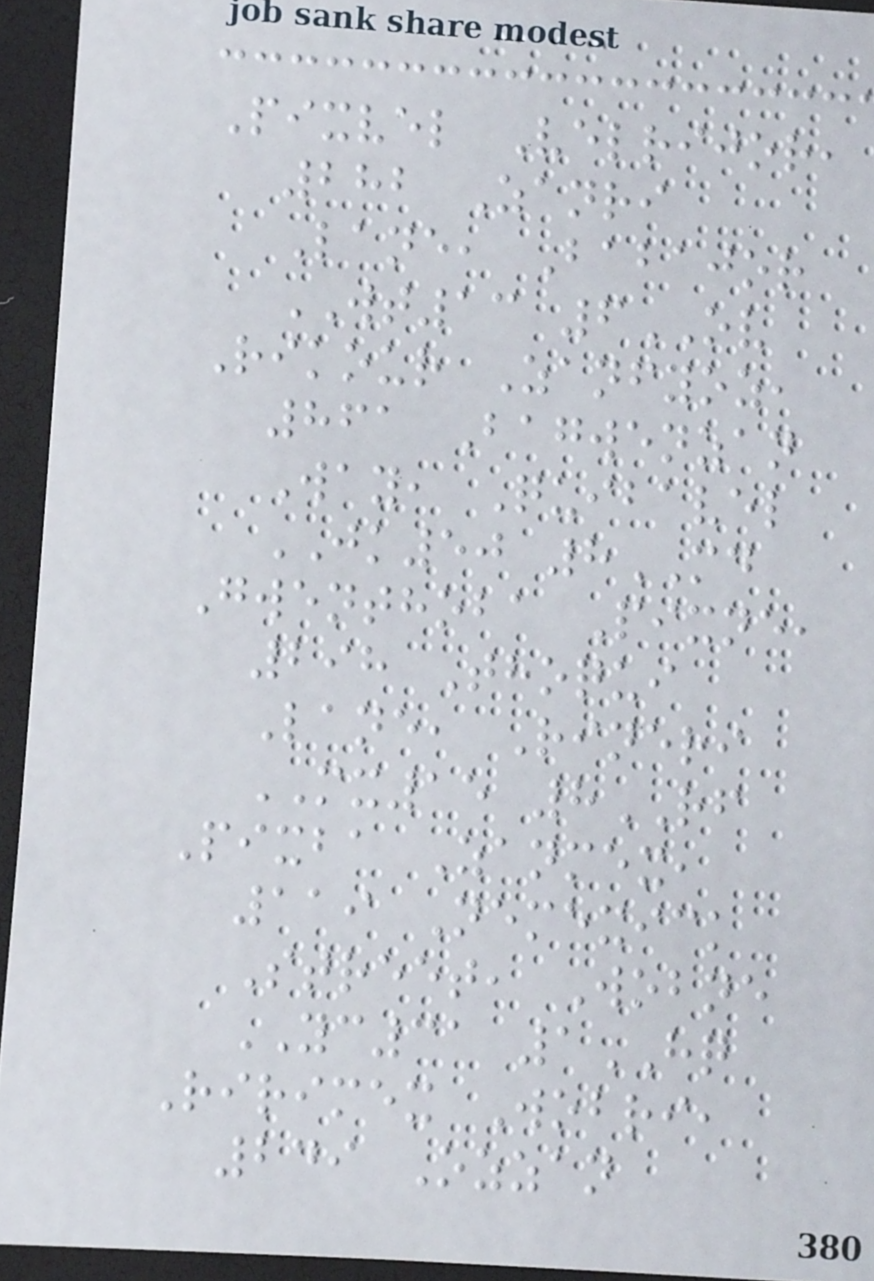Pixvel Velrijor,
282 Zanri
Lane, Babajor
WT13 6OV
Rikour Zanfyoz,
861 Bagwenzan
Way, Quibavel
JK50 8MD
Gwenthoba Pixne,
298 Thoqui
Lane, Rineri
MX15 8RF
Pixba Zanmex,
119 Nemexick
Street, Wobne
YC31 1HQ
Ririmex Wobri,
249 Ozzan
